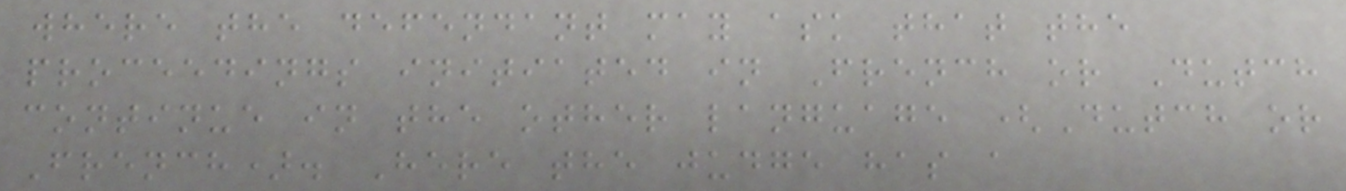where the defendant may ask that the
proceedings initiated in French or Dutch
continue in the other language (Dutch or
French). Here the judge has a
